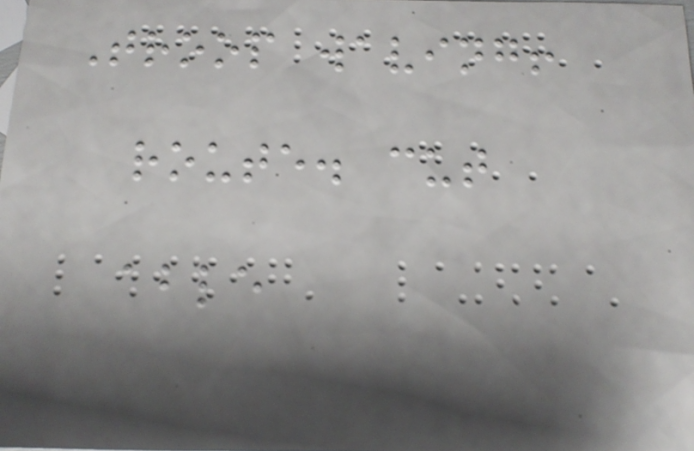Troop waving!
route. cut
able
